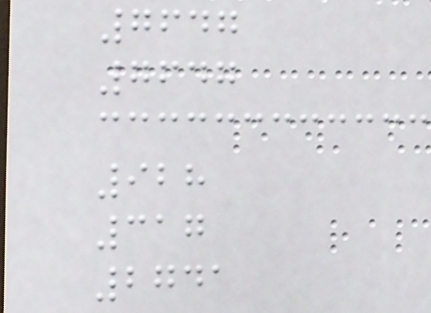7647
7647
928
317
2741
